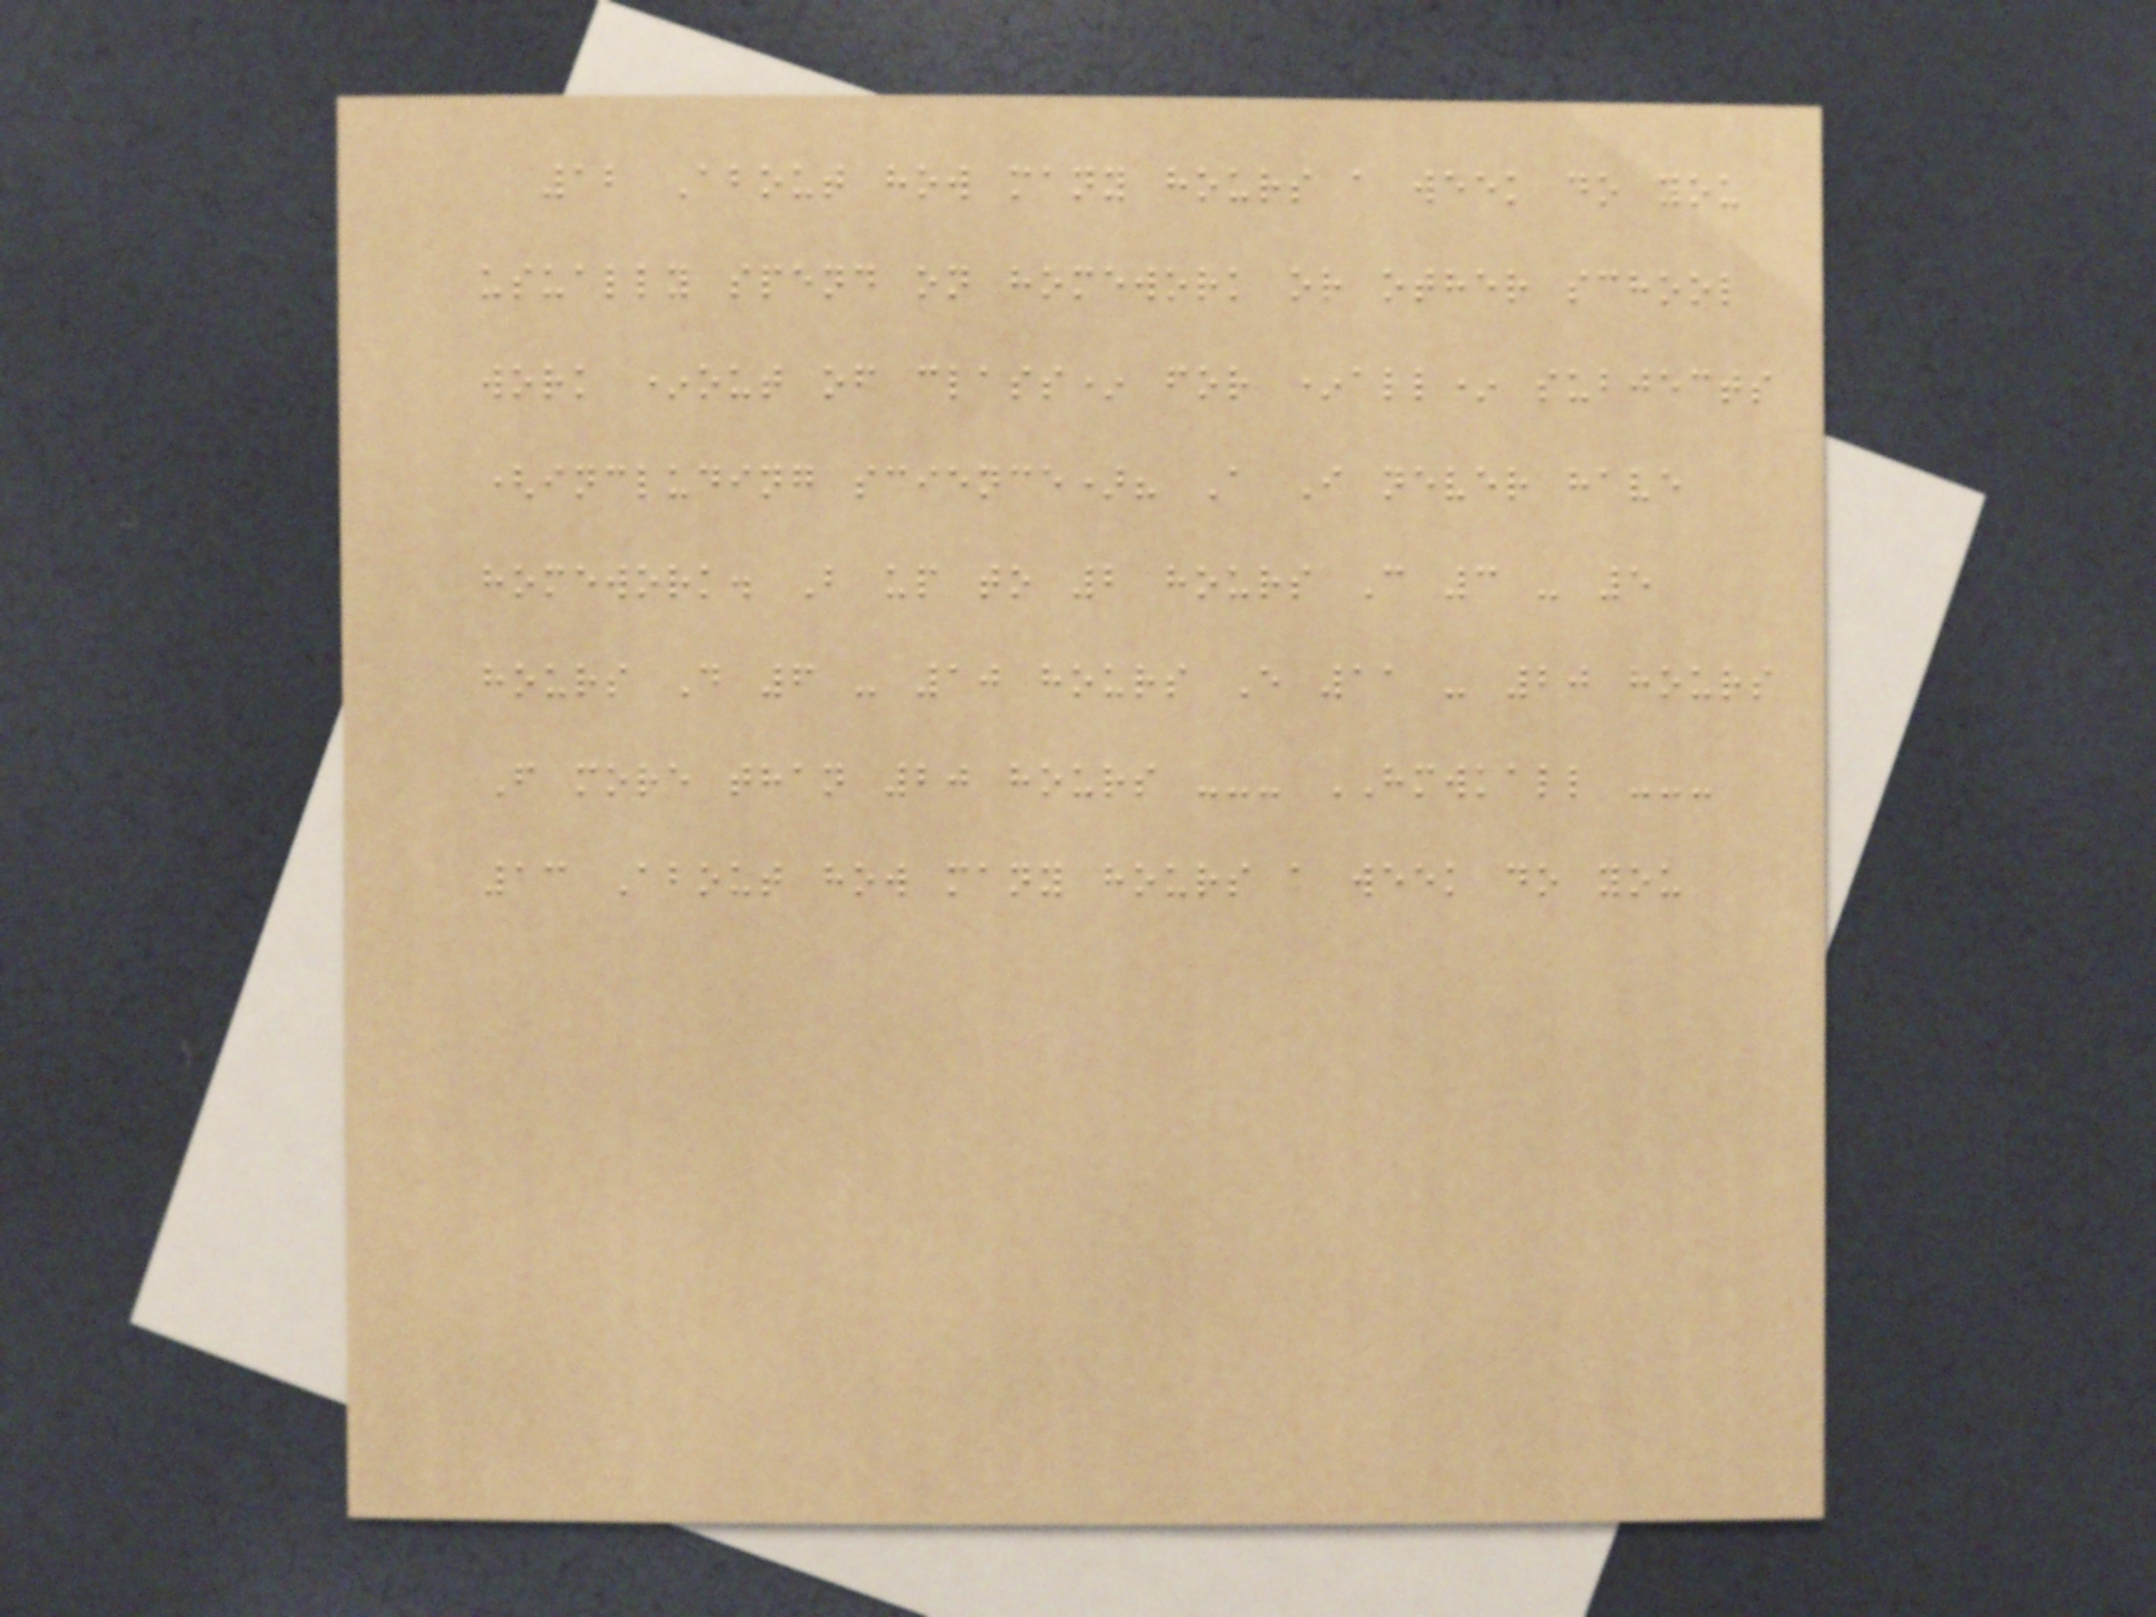12 About how many hours a week do you
usually spend on homework or other school
work *out of class* for *all* subjects
(including science)? A I never have
homework. B up to 2 hours C 3 - 5
hours D 6 - 10 hours E 11 - 20 hours
F more than 20 hours --- HMWKALL ---
13 About how many hours a week do you
